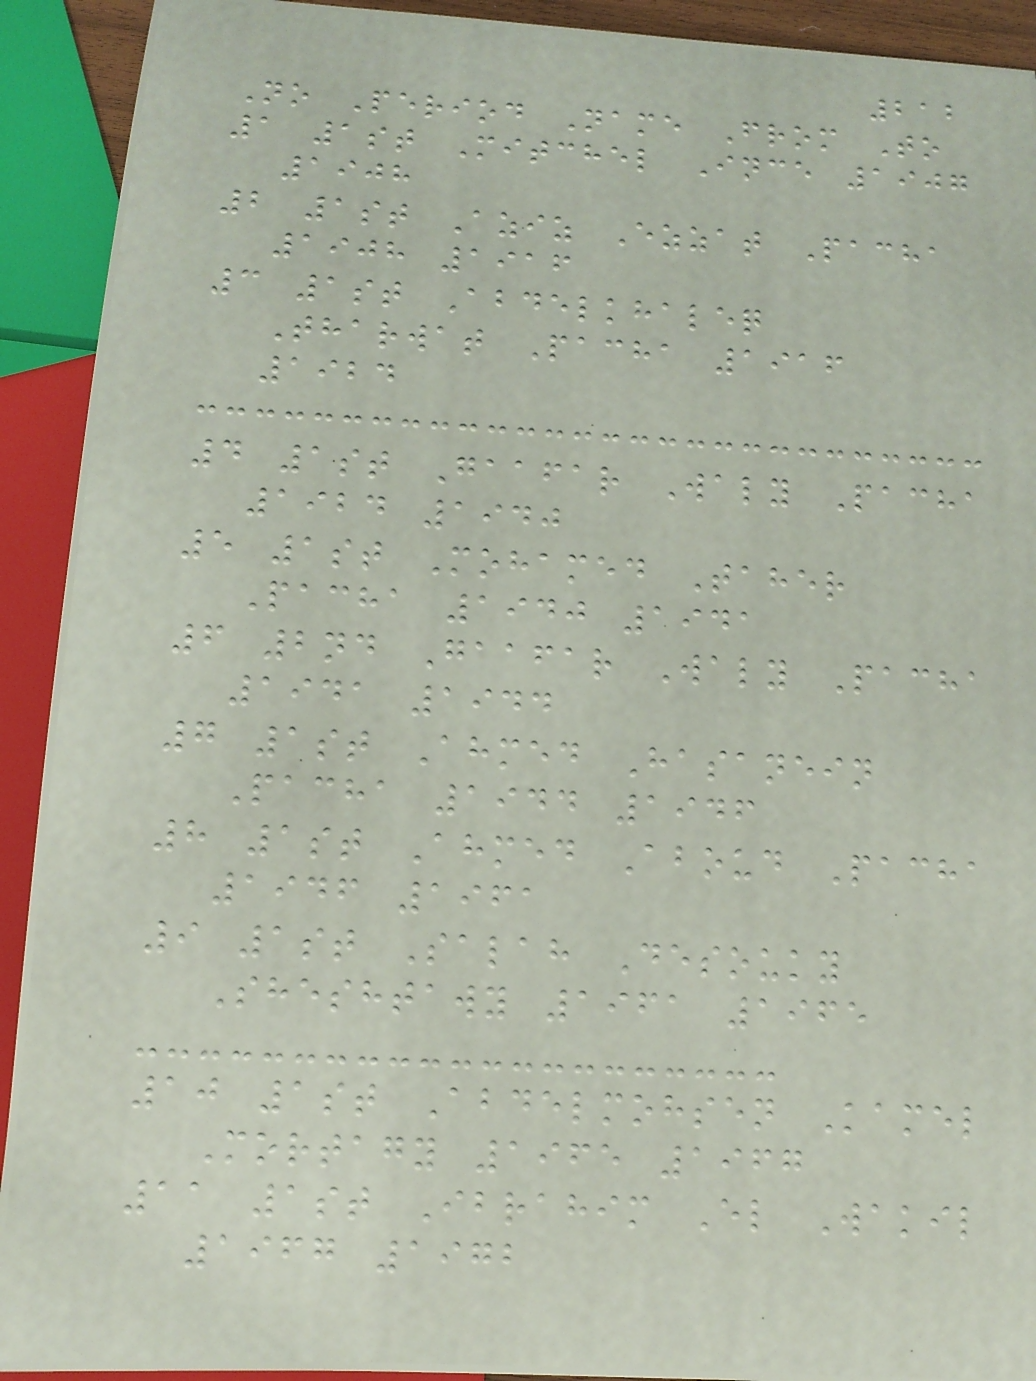212
No Period Name From To
1 1st Mitchel Ince 1907
1908
2 1st Aziz Ezzat Pacha
1908 1916
3 1st Abdelkhaleq
Tharwat Pacha 1916
1924
4 1st Gaafar Waly Pacha
1924 1940
5 1st Mohamed Taher
Pacha 1940 1941
6 2nd Gaafar Waly Pacha
1941 1944
7 1st Ahmed Hasanein
Pacha 1944 1946
8 1st Ahmed Aboud Pacha
1946 1961
9 1st Salah Desouky
Sheshtawy 1961 1965
10 1st Abdelmohsen Kamel
Mortagy 1965 1967
11 1st Ibrahim El Wakil
1967 1972
